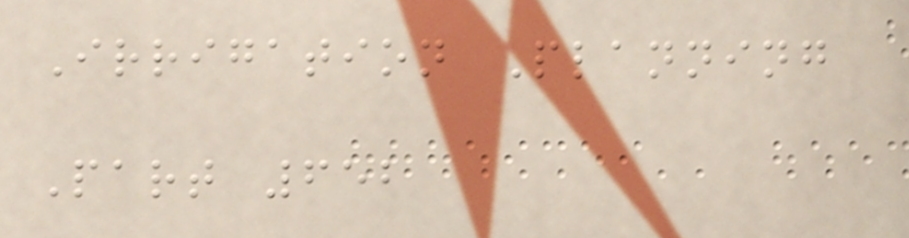Irrigation Planning
Part 652
